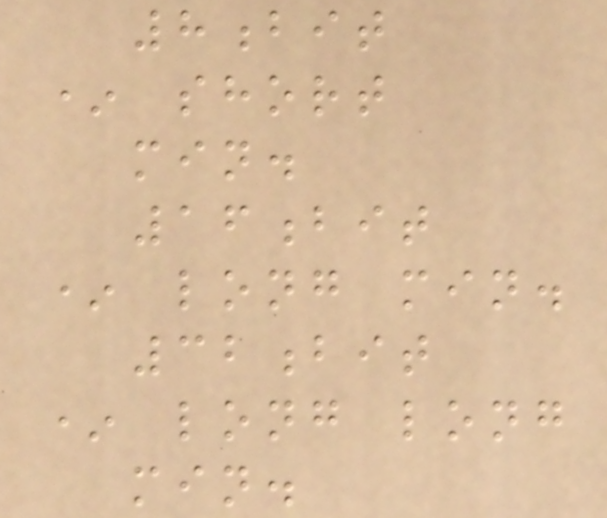8bit
* short
min.
16bit
* long min.
32bit
* long long
min.
